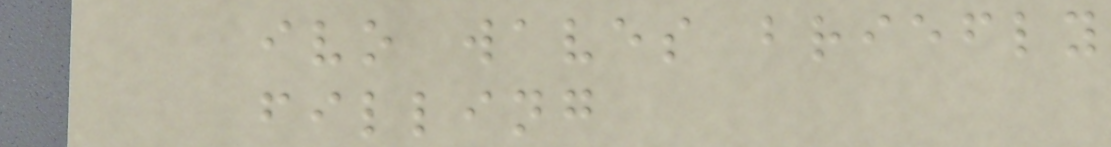ivo waves briefly
filling
